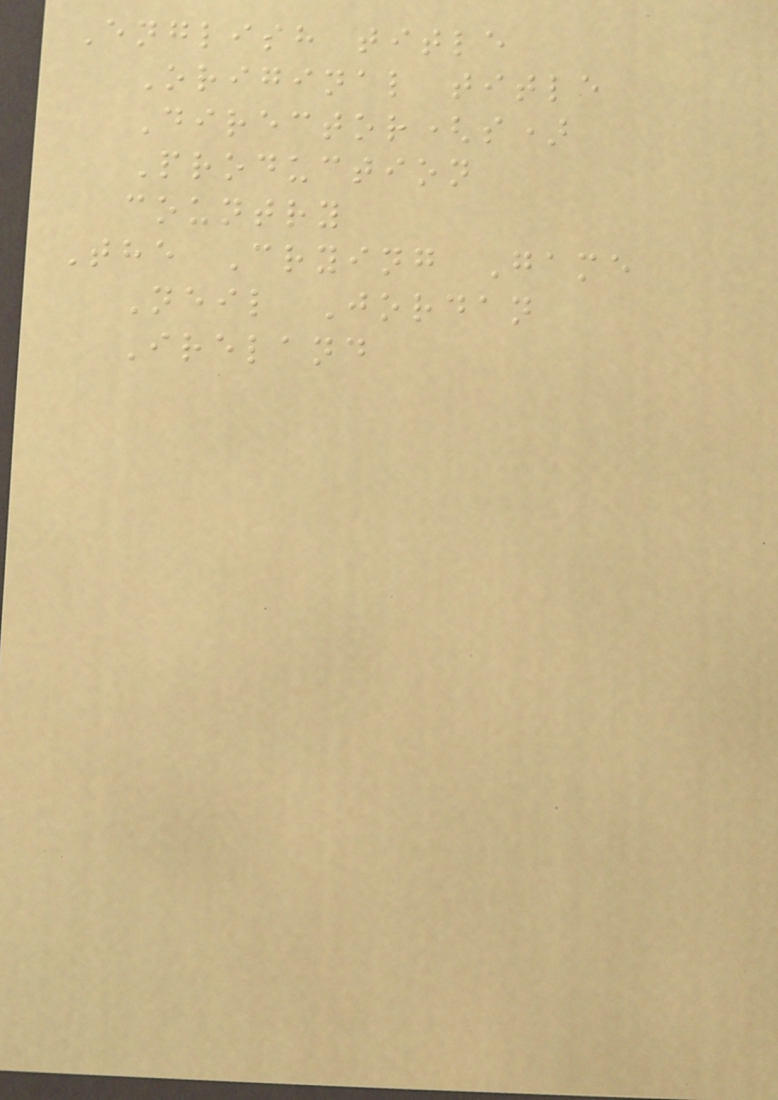English title
Original title
Director(s)
Production
country
The Crying Game
Neil Jordan
Ireland
